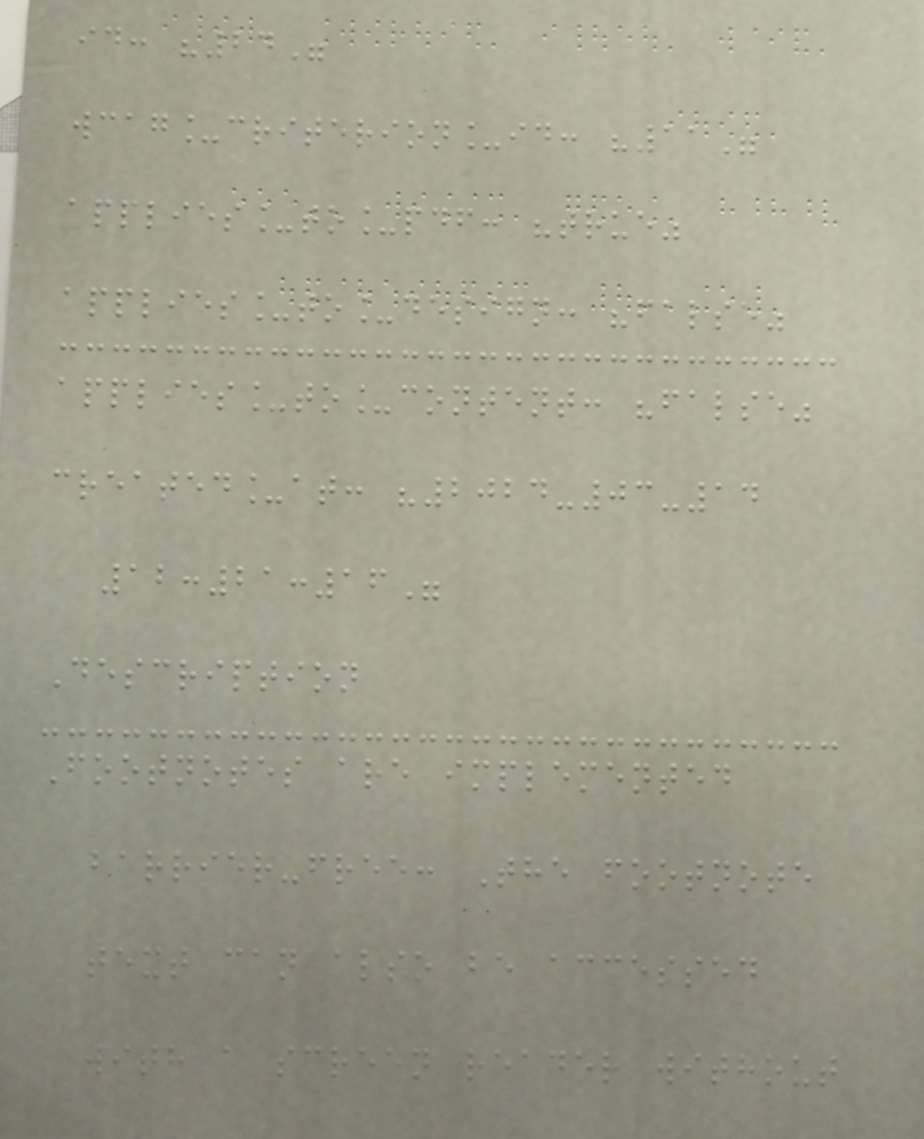id: "24"
wcag_criterion_id: "11"
applies_to_pdf: "true"
applies_to_design: "false"
applies_to_content: "false"
created_at: "2024-03-14
12:21:16"
Description
Footnotes are implemented
barrier-free: The footnote
text can also be accessed
with a screen reader without
